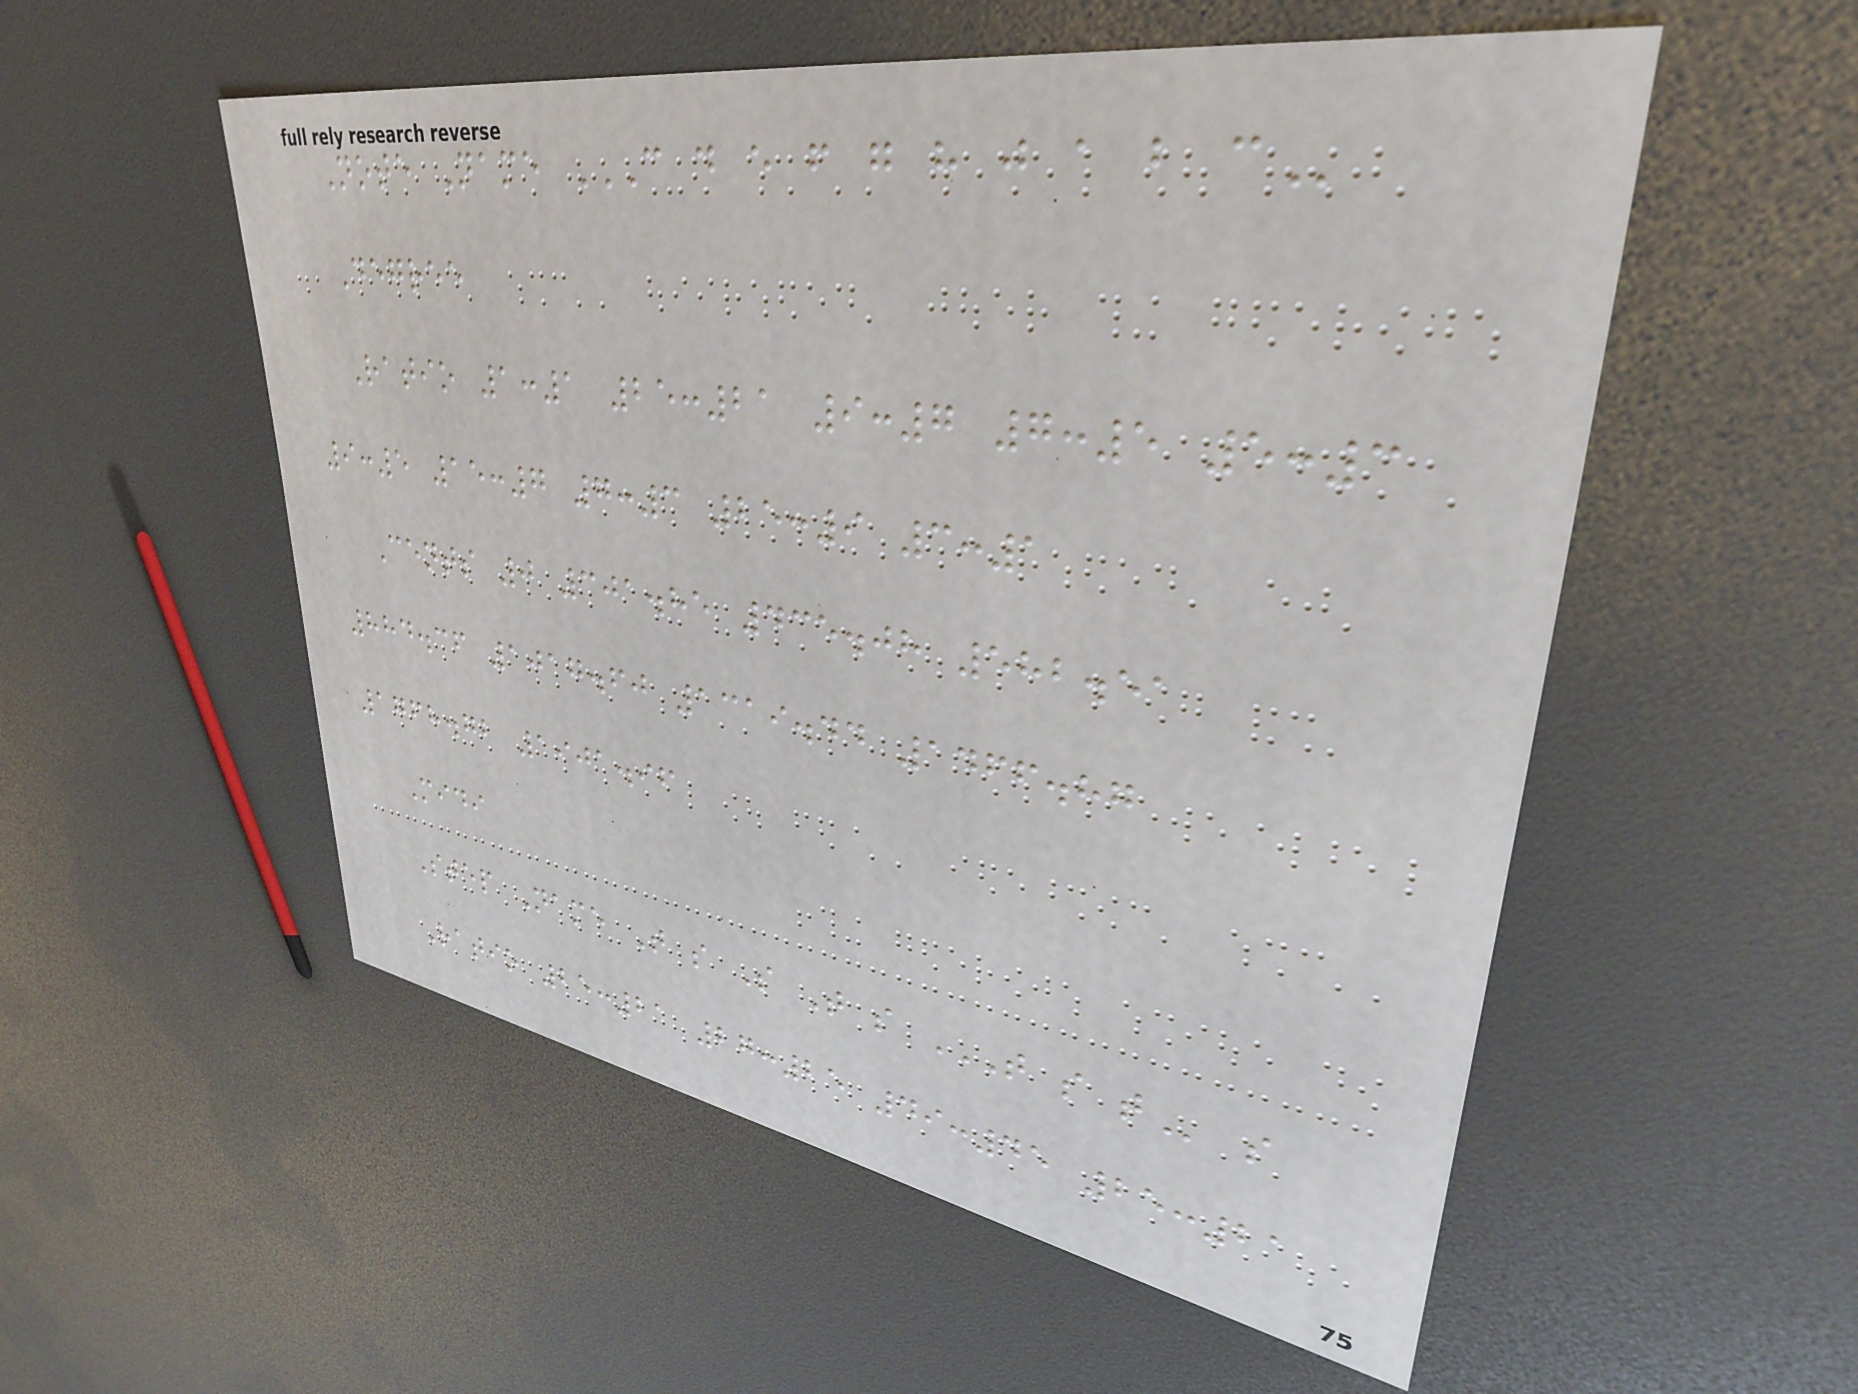Note Name C D E F G H J A B C
Degree
Ratio 1:1 25:21 9:7 7:5 5:3
9:5 15:7 7:3 25:9 3:1
Cents 0 301.85 435.08 582.51
884.36 1017.60 1319.44 1466.87
1768.72 1901.96
Midi
Step Name T s S T s T S T s
Ratio 25:21 27:25 49:45 25:21
